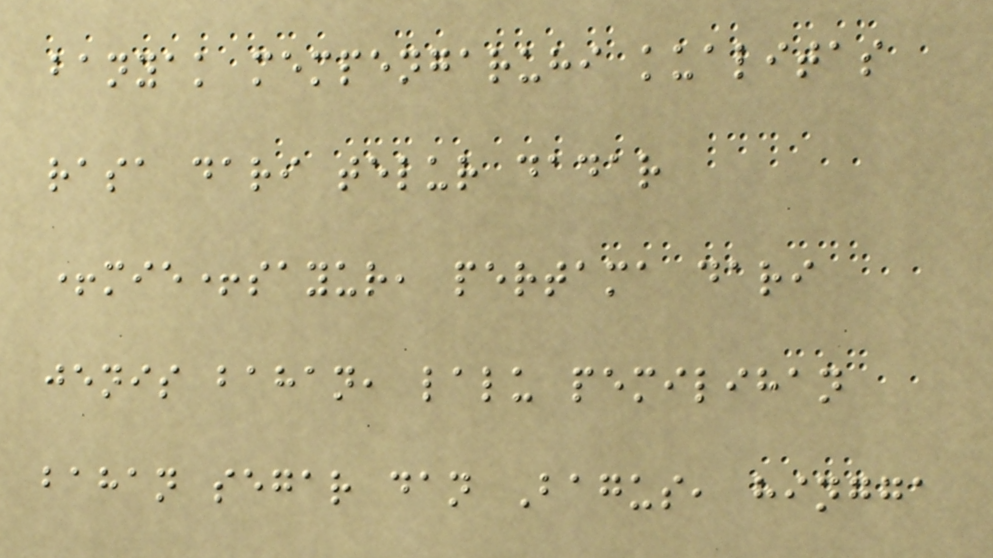banyak mempengaruhi kualitas
rasa dari telur dadar
+mie+sayur, pertama dari
jenis bahan, lalu pemilihan
bahan segar dan Bagus, hingga
